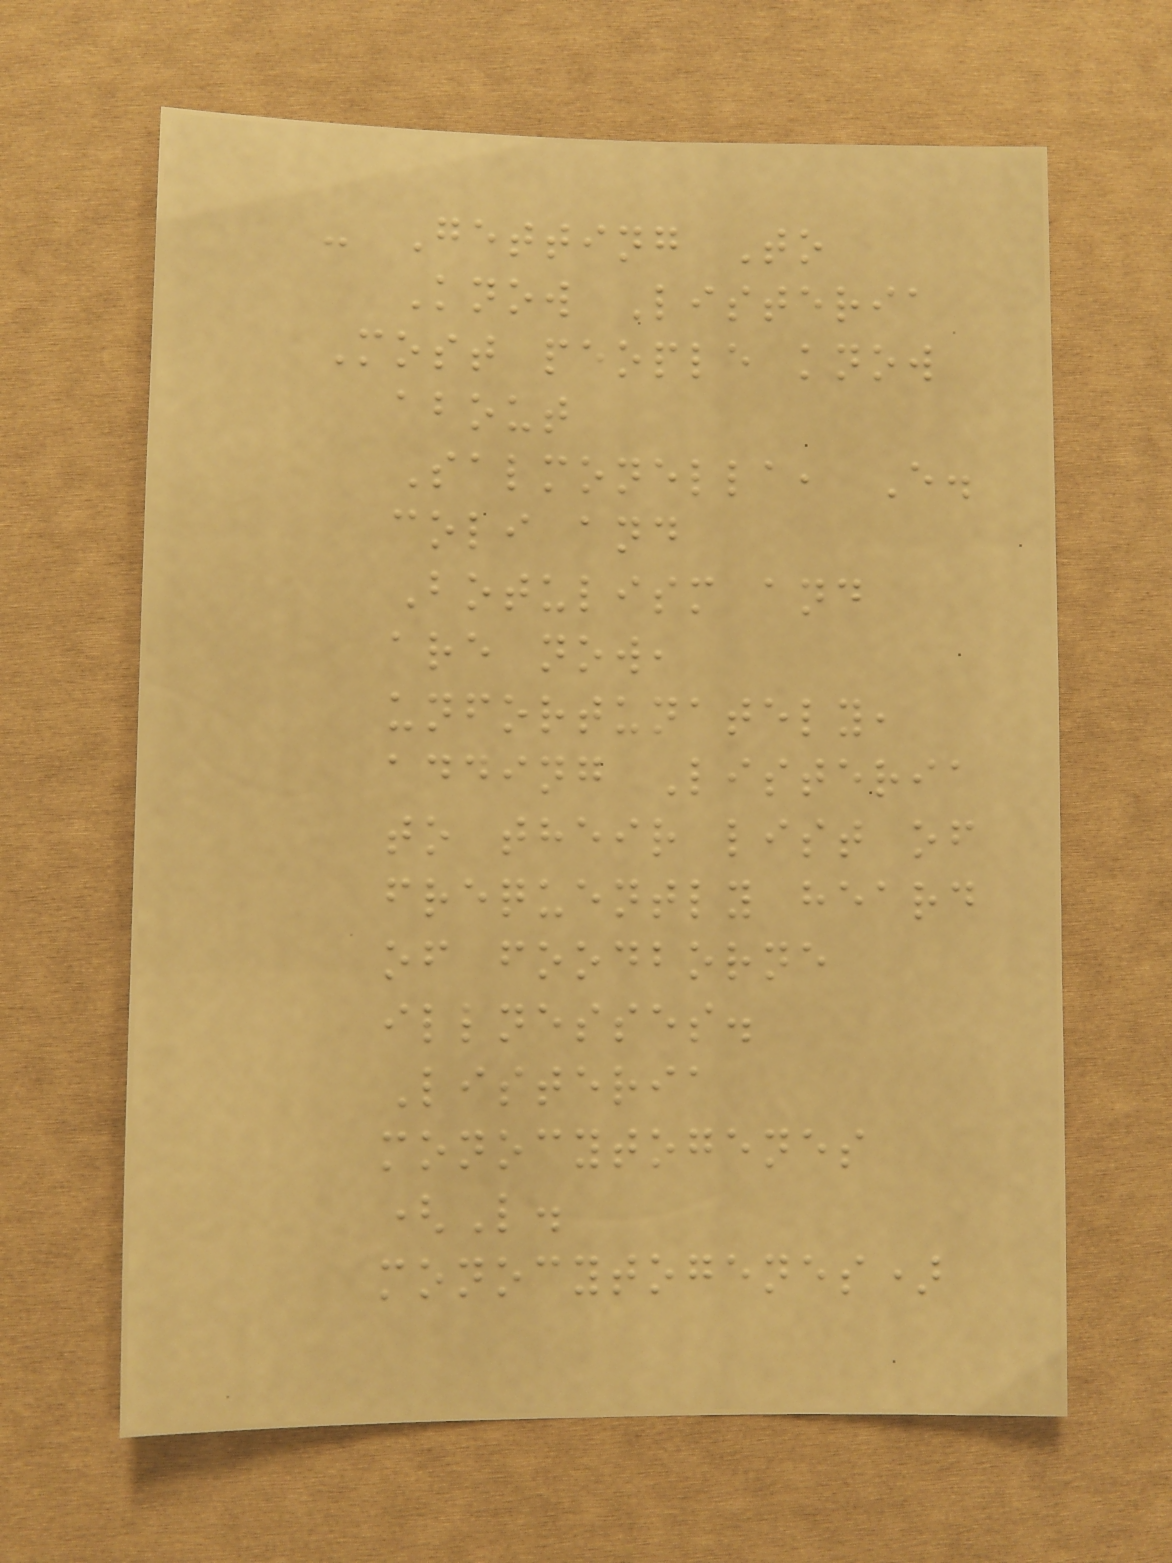- Getting To
Know Listeria
Most people know
about
Salmonella, E.
coli and
Botulism and
are now,
unfortunately,
adding Listeria
to their list of
frequently heard
of foodborne
illnesses.
Listeria
monocytogenes
(L.
monocytogenes)
